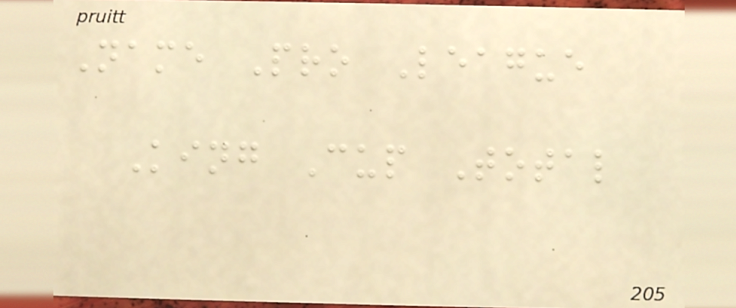Name Pro League
King Cup Total
